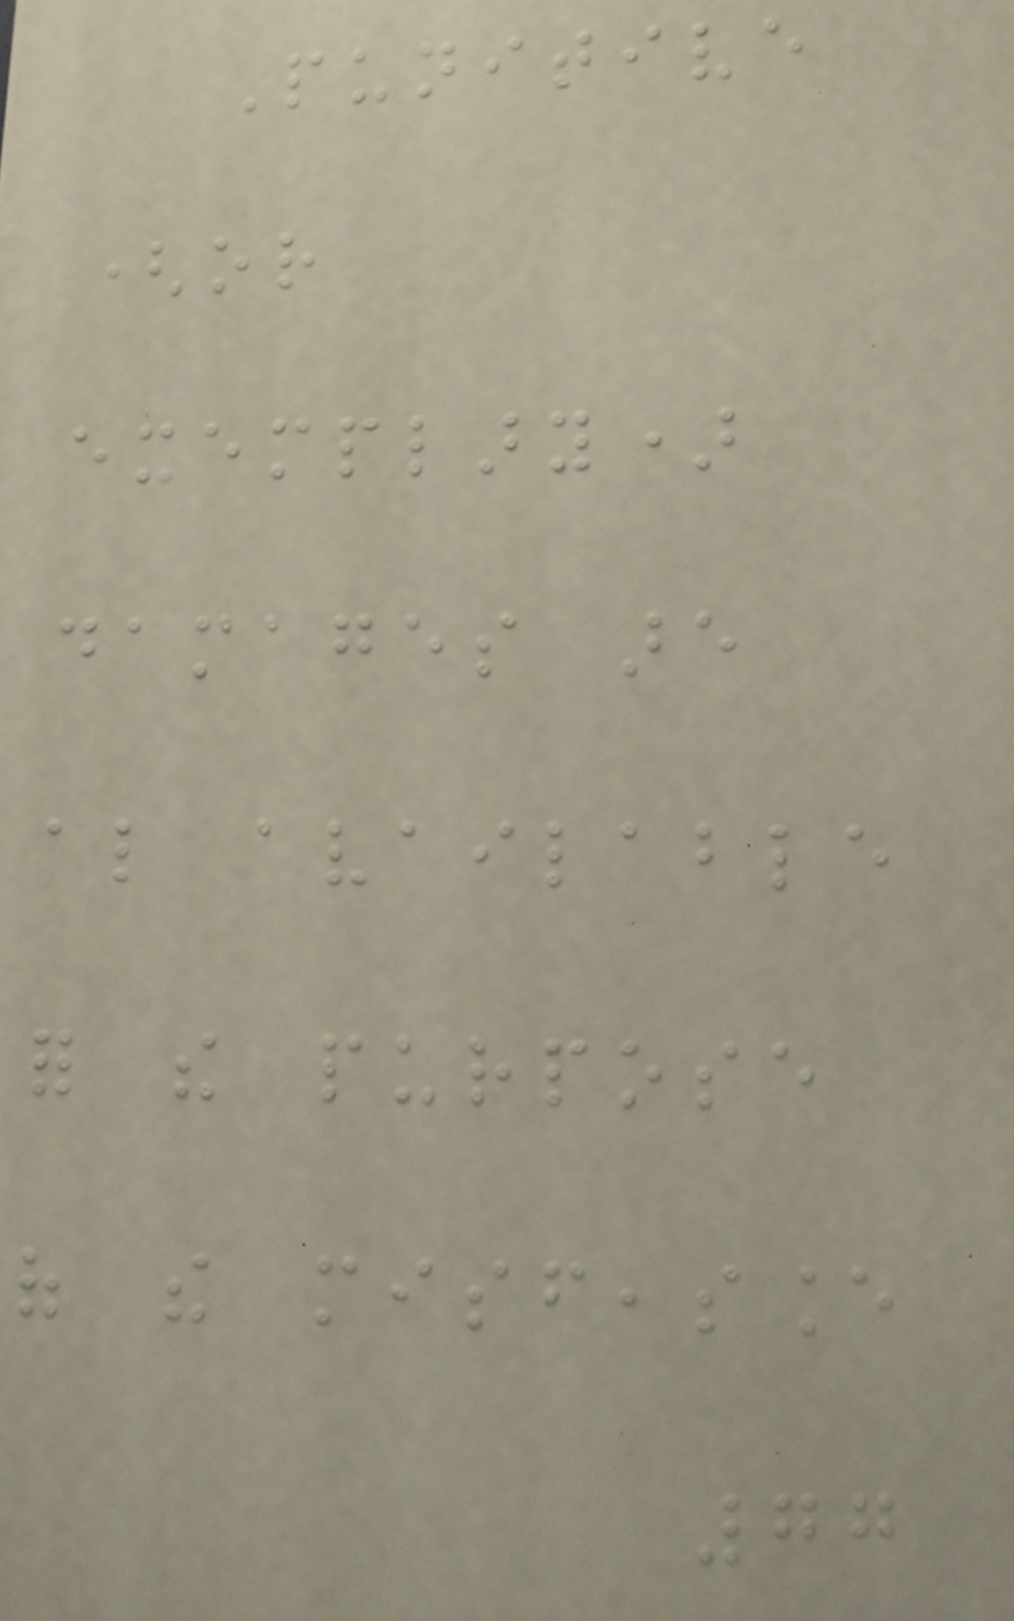Punitive
(or
exemplary)
damages are
also available
for the purpose
of the misfeasance
77
